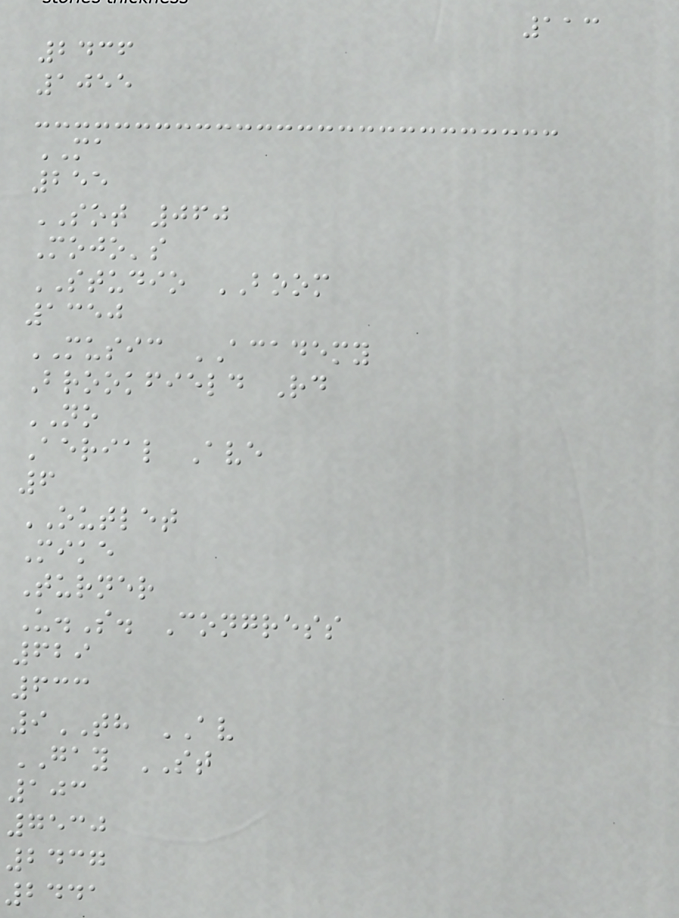113
2436
1055
MA
255
SOT 060
Mojo's
STUDIO BOOM
1350
MUSIC ACADEMY
Brookfield Rd
NO
Aerial Ave
6
OUTLET
Mike
Turner
U.S. Congress
629
633
9TH AV
GAY ST
103
7530
2437
2441
